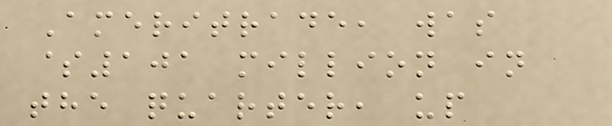Ameritrade, was
$101 million in
the quarter, up
